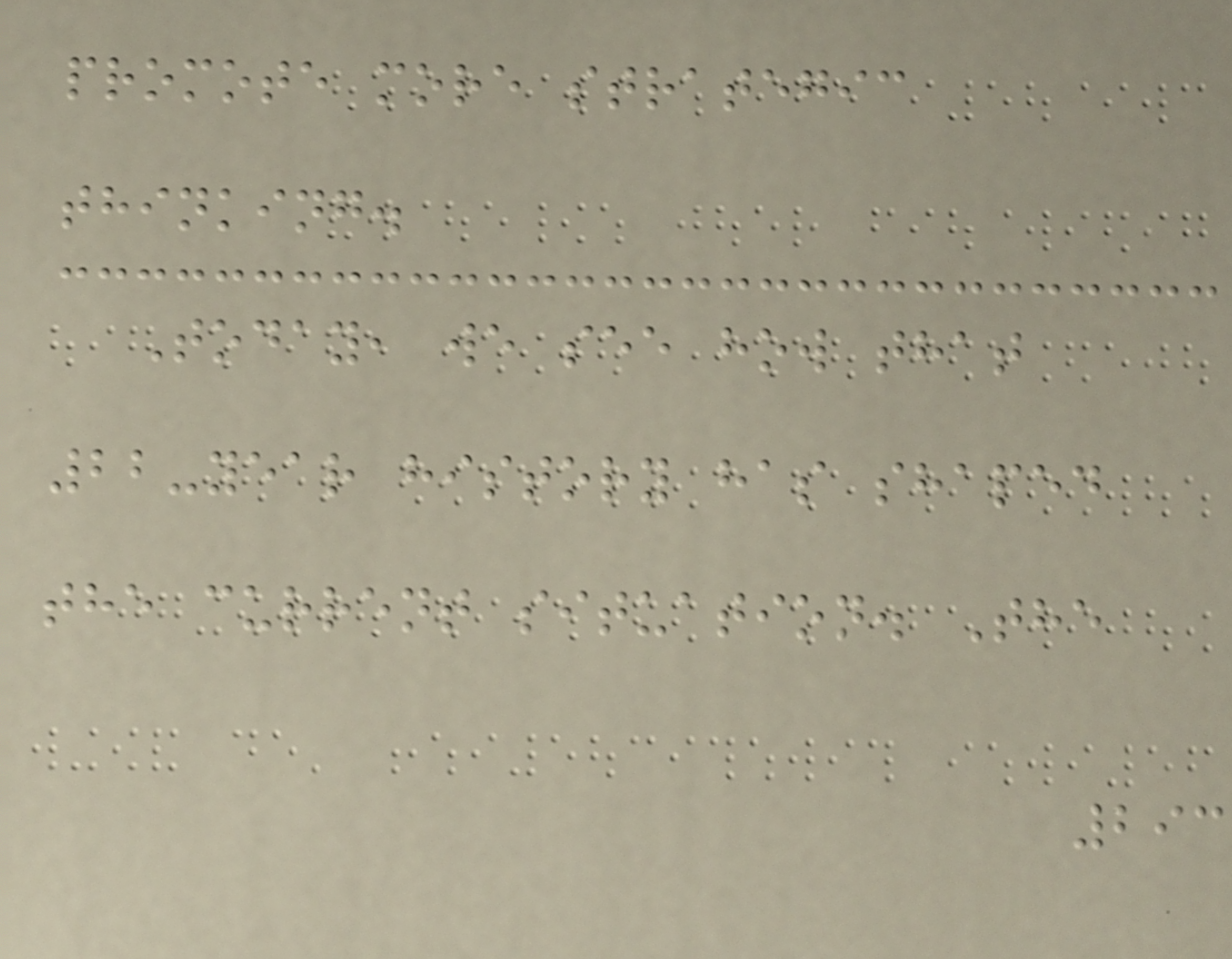promote more strategic
thinking.
Today, we see how that
22-year history has shaped
the current situation. The
293
